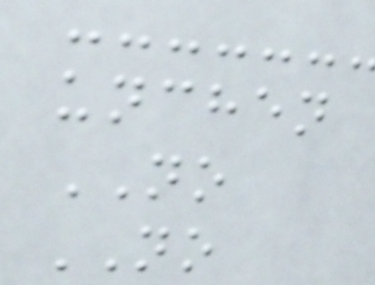unchen
NO
NO
